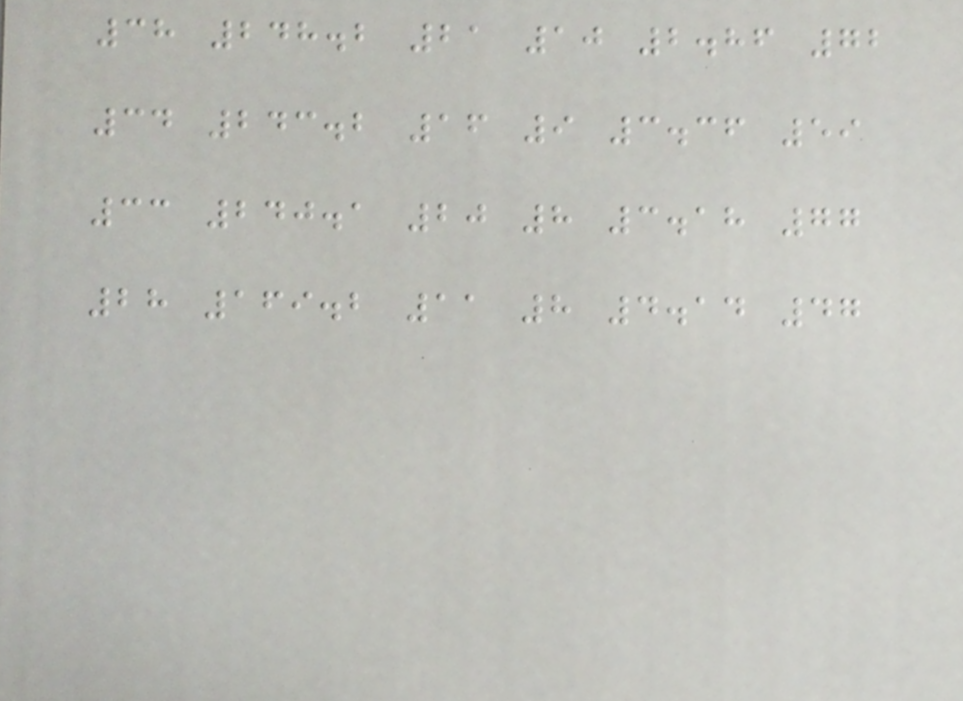38 248.2 21 10 2.86 72
34 243.2 16 9 3.36 59
33 240.1 20 8 3.18 77
28 169.2 11 8 4.14 47
